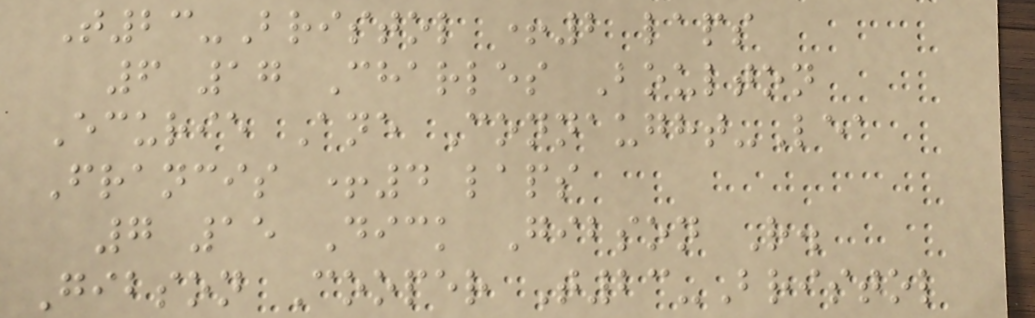T23-Bristol +2 laps
6 17 Charles Boulton
Ecurie Ane Connaught-Lea
Francis +4 laps
7 15 Dick Gibson R.
Gibson Cooper T23-Bristol
